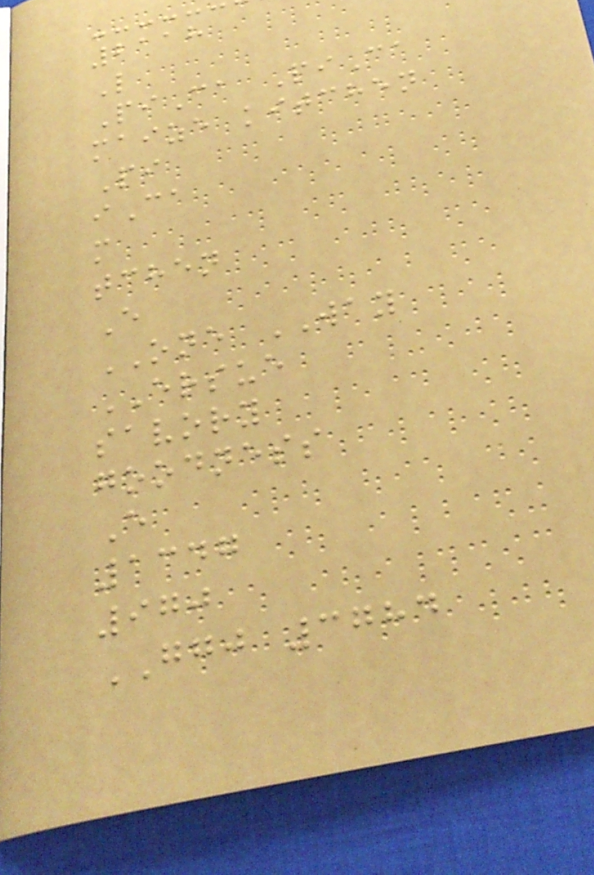2118
L
PiCa PiCa
maize kitchen
Pi
iCa
m
tchen
E
ONE WAY
ERSUE
savory
goodness
E
1347
970
GGJ 3784
